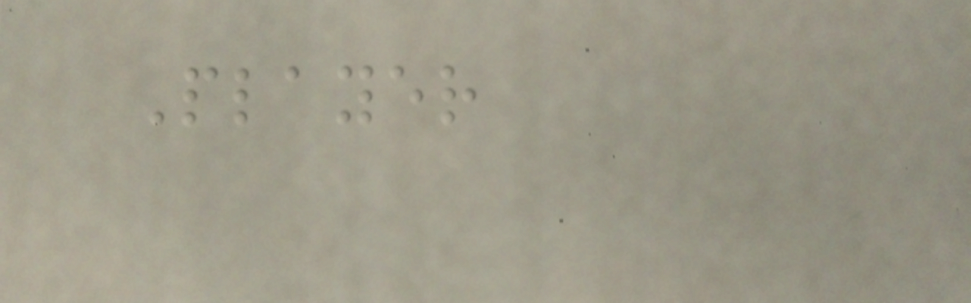Player
